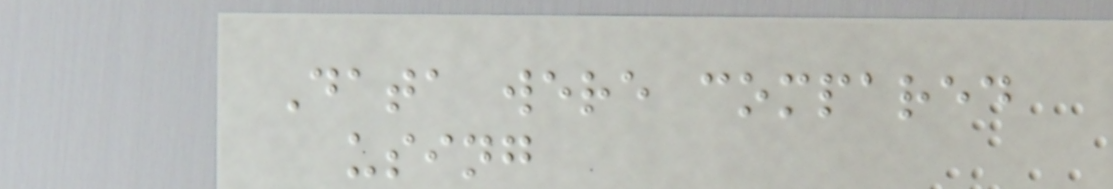Data were compared
using
